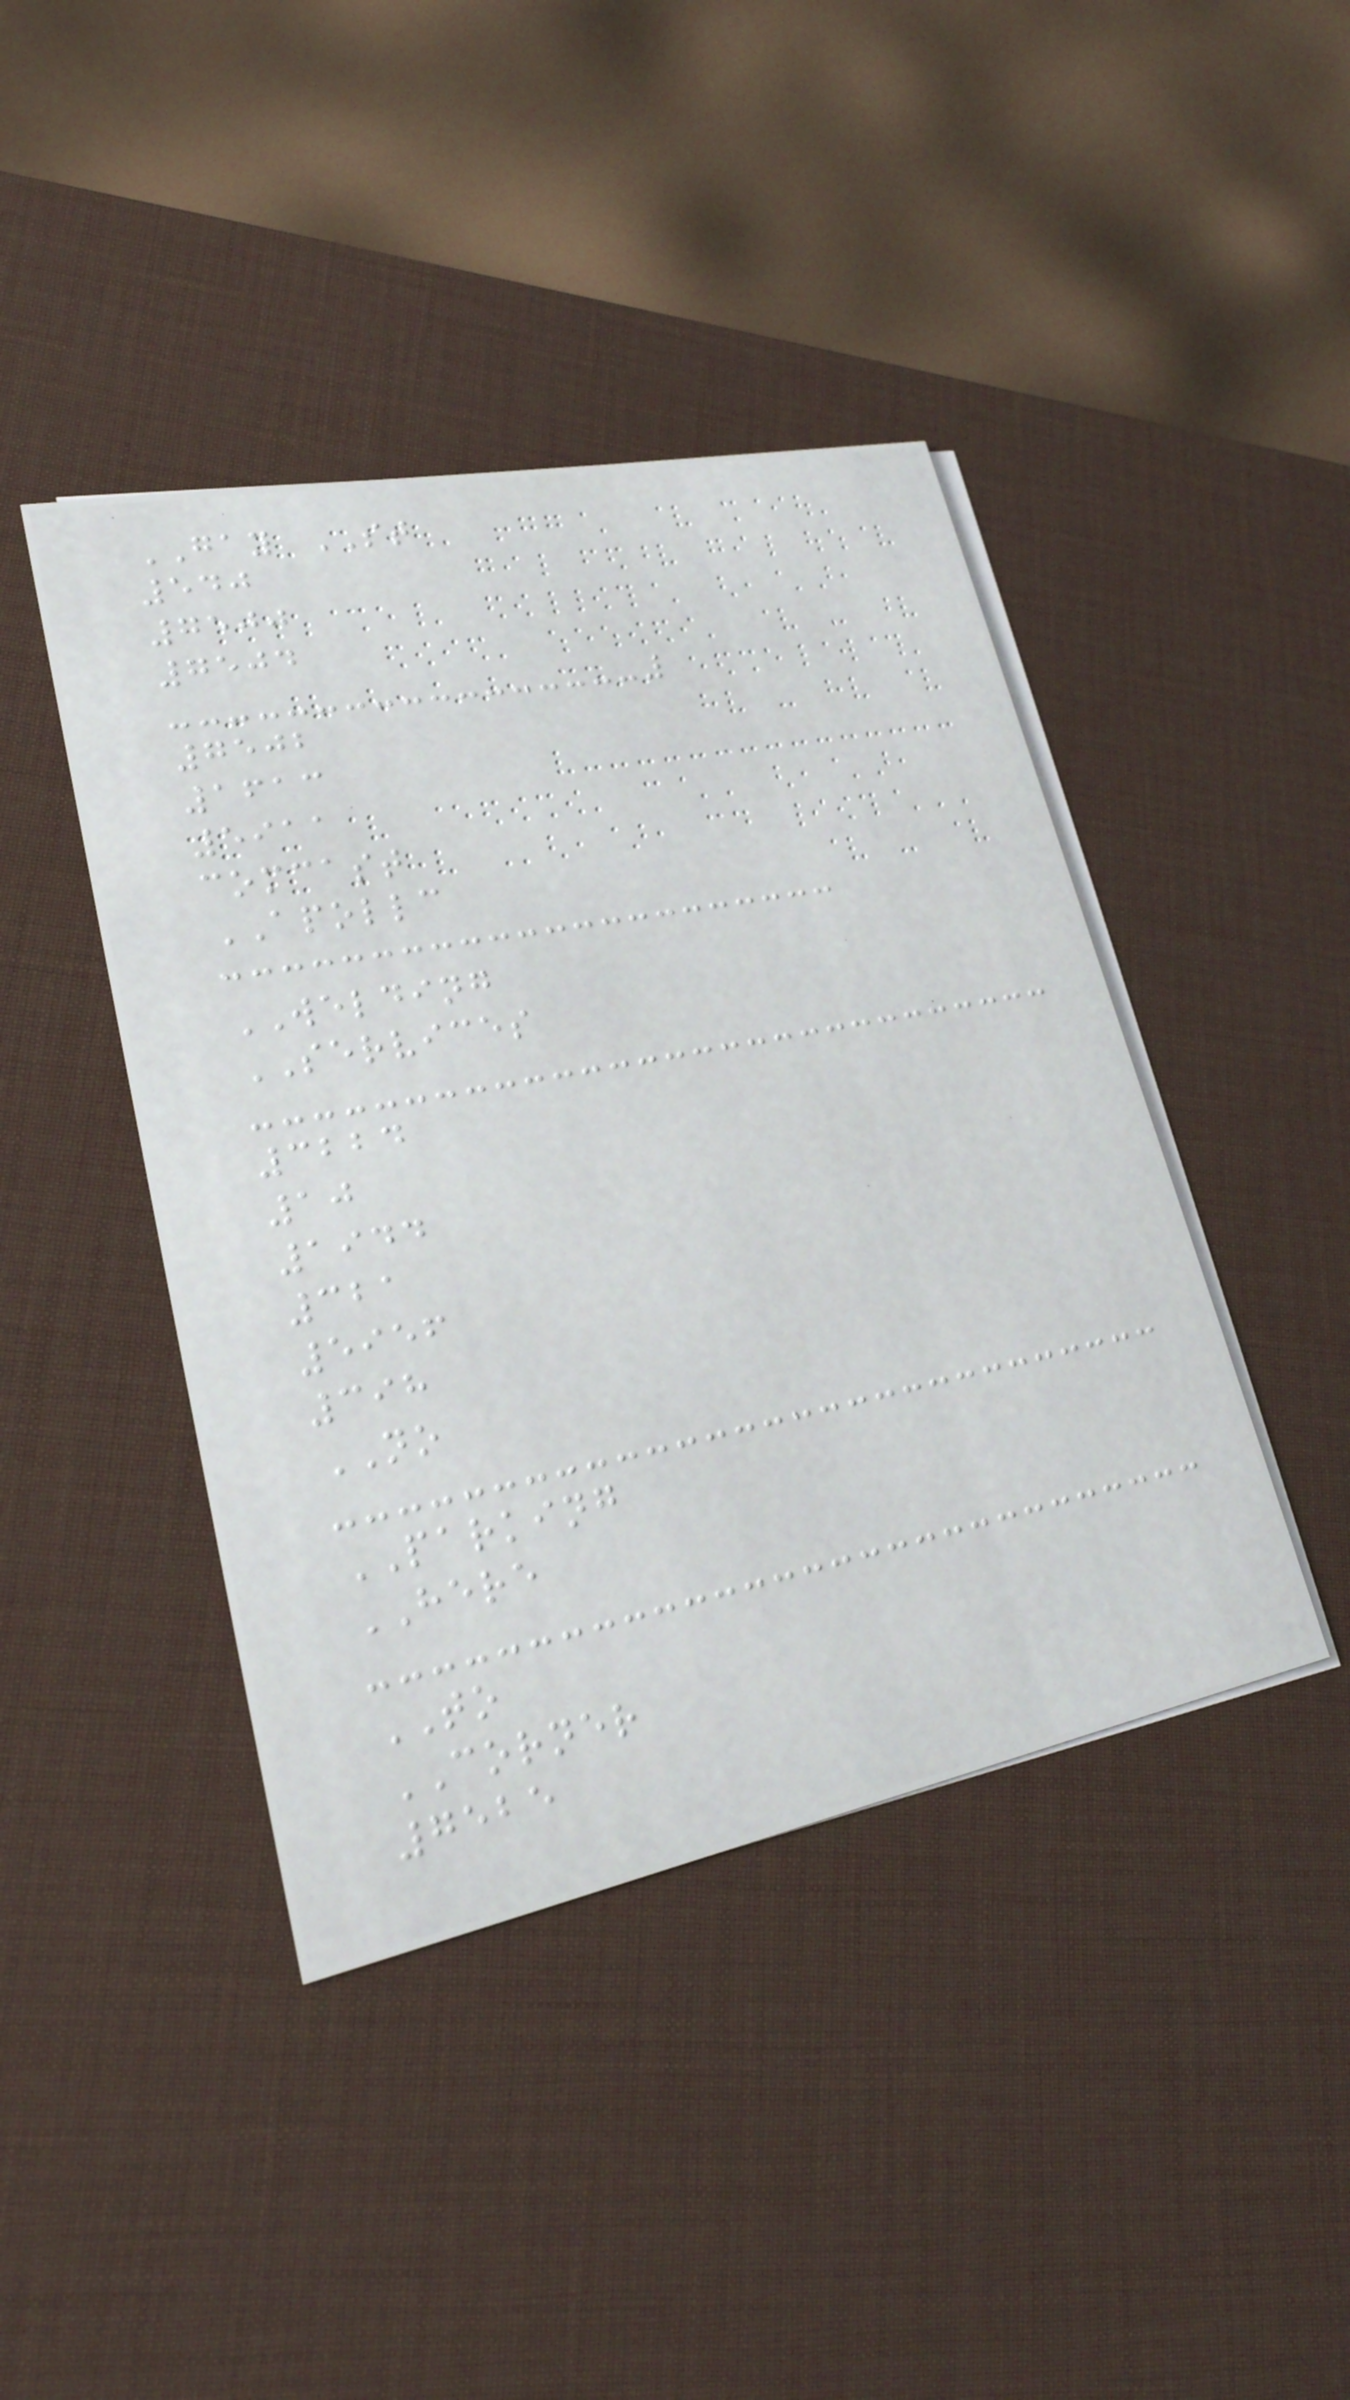GAY ST
540
7500
7504
7502
1613
5911
comcast
APOLLC
WELDING
SERVICES
3224
10
1944
321
5956
398
NO
PARKING
HERE
TO
CORNER
7525
